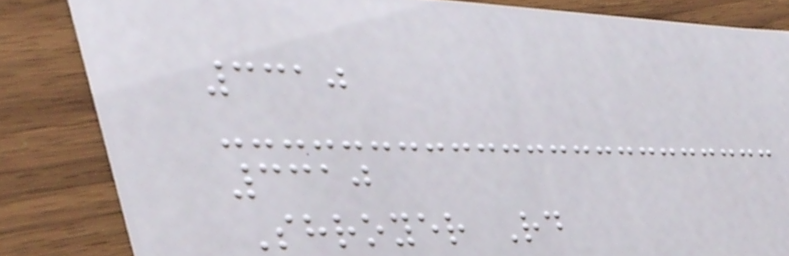3310
3310
Shroyer Rd
